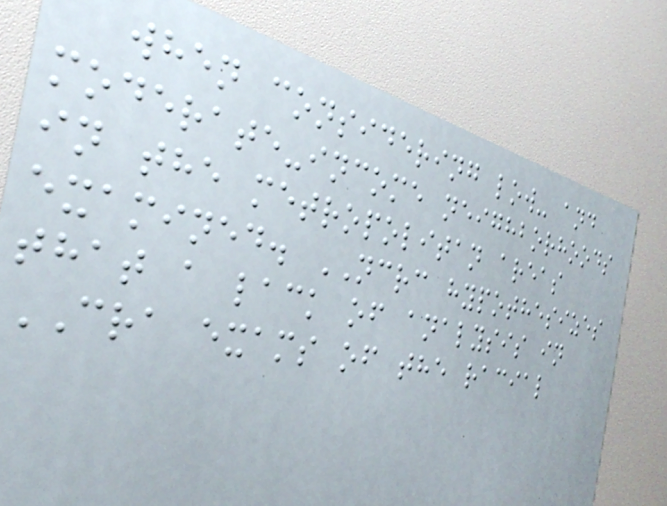when considering low- and
moderate-income neighborhoods
in the metropolitan areas
examined. NCRC hypothesizes
that a lack of analysis in
CRA exams of the racial
